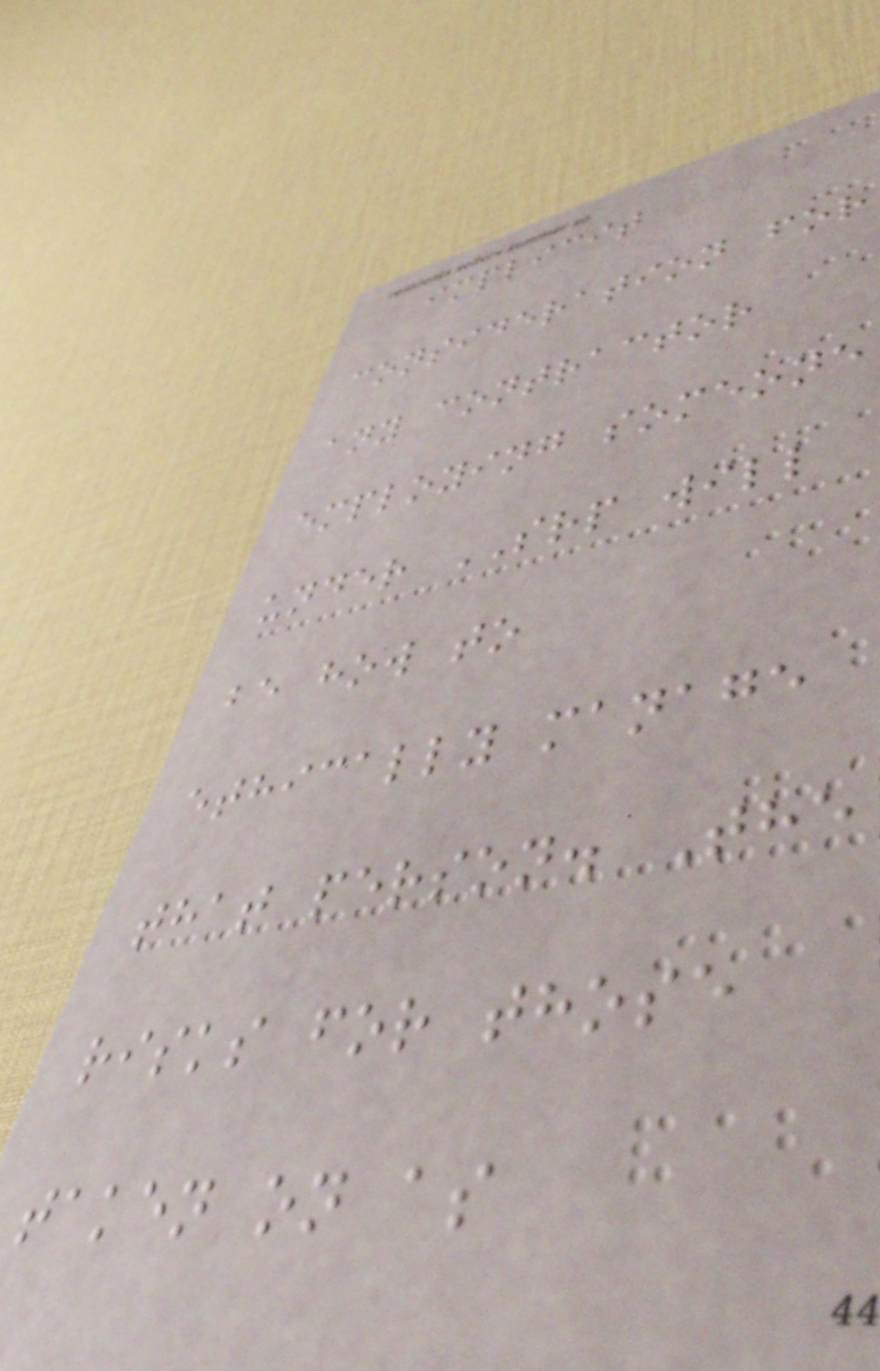implicit
consideration for
any contractor
employing someone
under SRP will
be how to
ethically manage
that person. The
risks for those
taken on as
